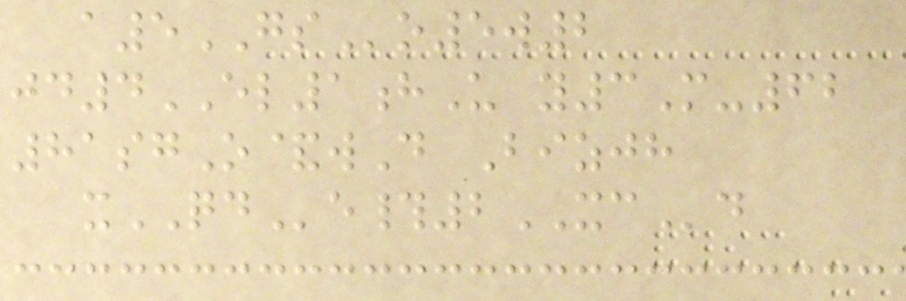a5GSo5w2
jd4EL1hU y3M-62
81sgO&wD Bizjh
xQDe#2XCd
